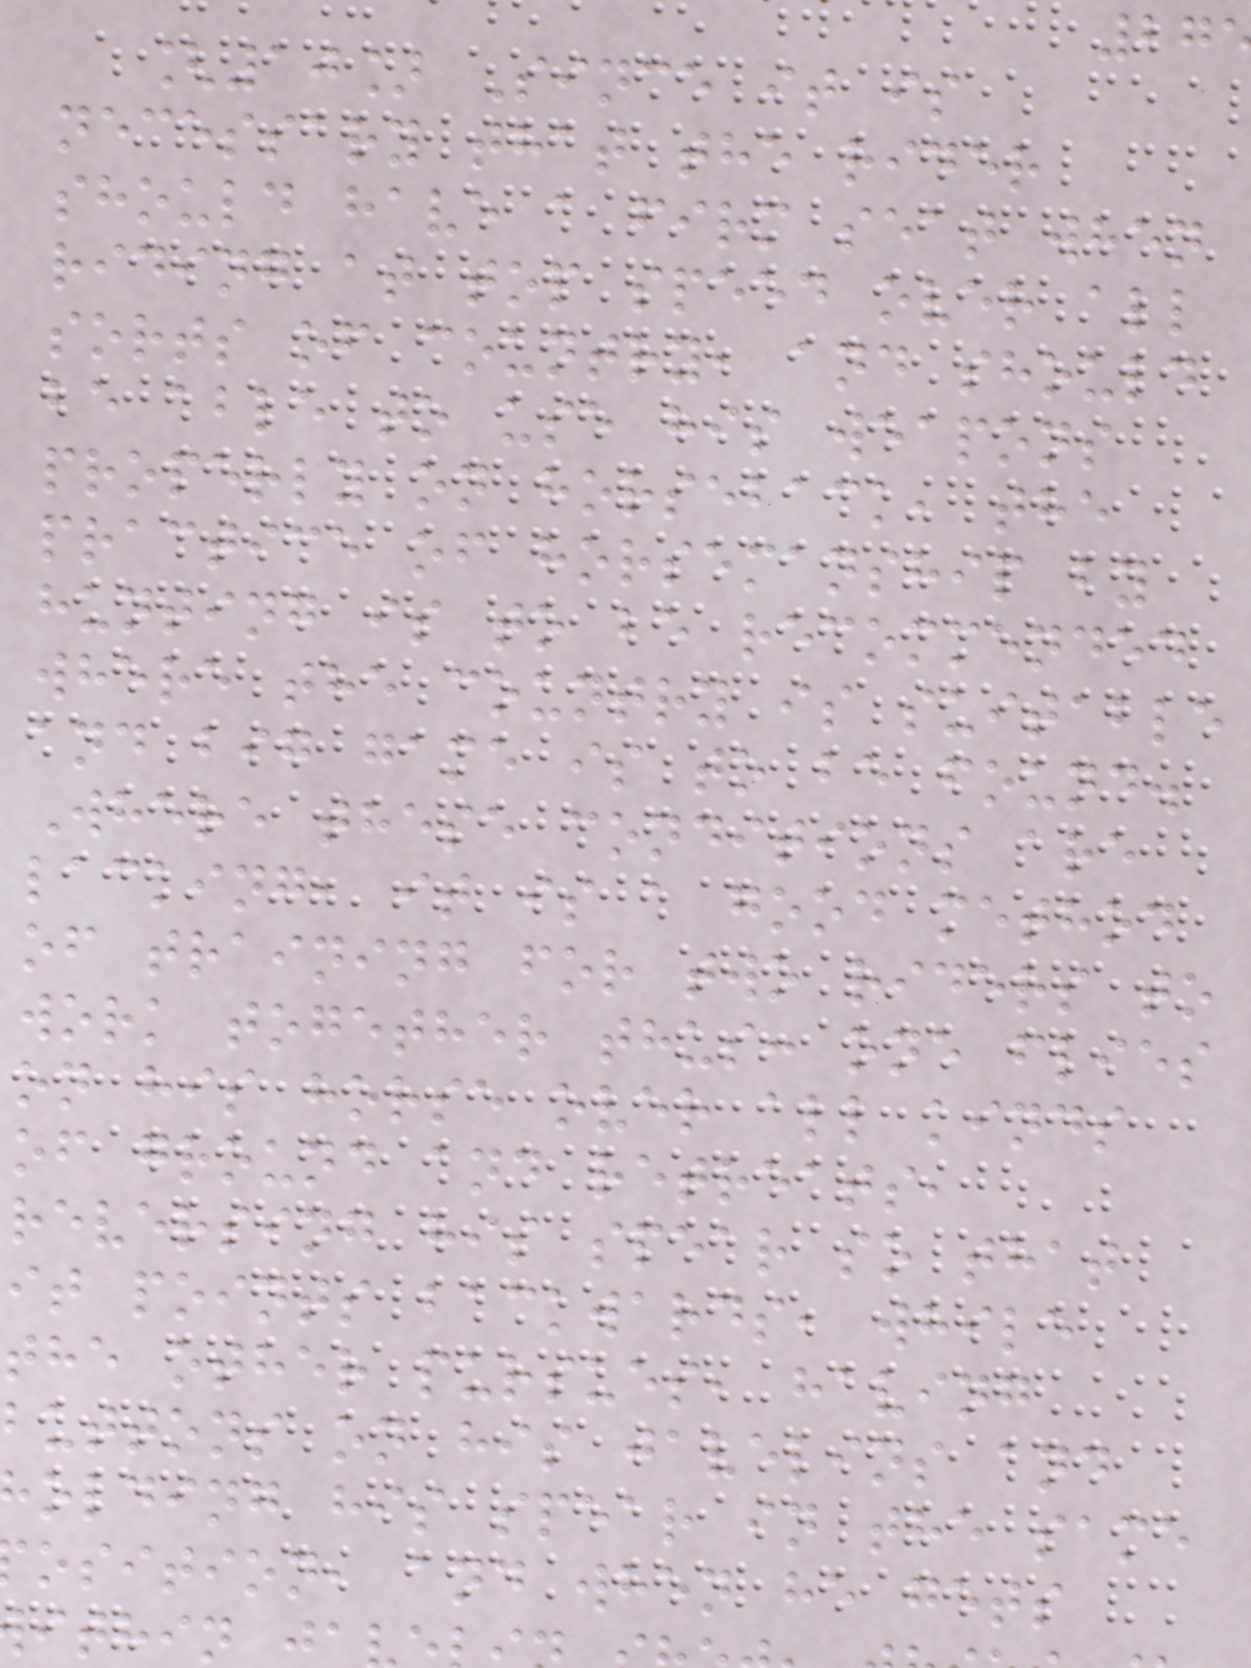[10] Since it is
necessary that the rider
should have a firm seat when
riding at top speed over all
sorts of country, and should
be able to use his weapons
properly on horseback, the
practice of horsemanship by
hunting is to be recommended
where the country is suitable
and big game is to be found.
Where these conditions are
lacking, it is a good method
of training for two riders to
work together thus: one flies
on his horse over all kinds
of ground and retreats,
reversing his spear so that
it points backwards, while
the other pursues, having
buttons on his javelins and
olding his spear in the same
osition, and when he gets
